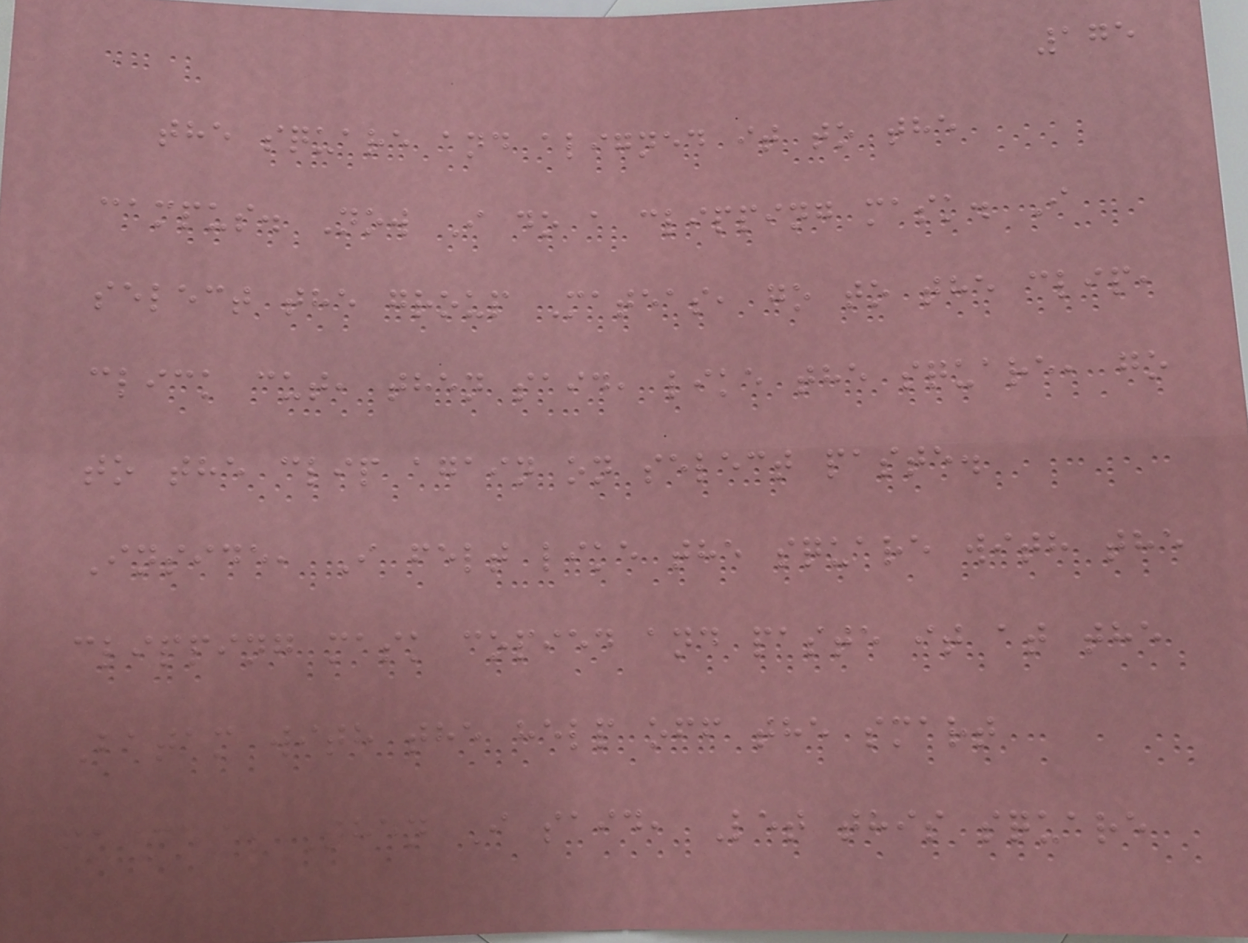175
the square and aligned it to the
campus. Now I do a clipping mask. I
select the group Mateas, go to the clip,
click cut, then said, like the square, go
to the clip again on select paste.
Inside, I felt like the square with the
clipping mask copied and paste it at the
Batam with the help off the smart
guides. Then I said, Let this square
